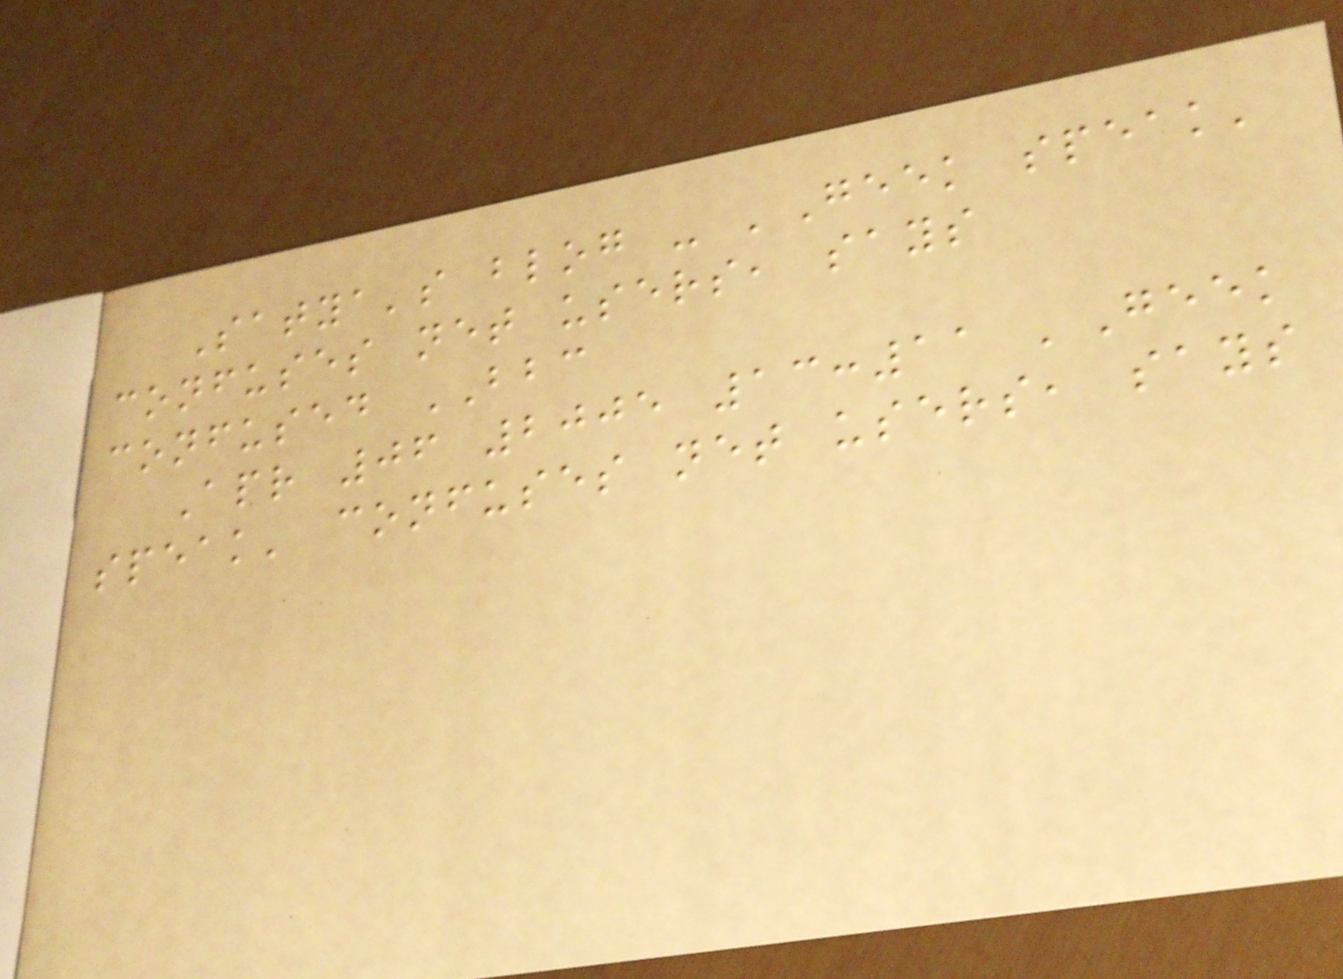Satya's blog - 'Geek speak'
confuses net users, says
confused BBC
Apr 06 2005 13:11 'Geek
speak' confuses net users, says
